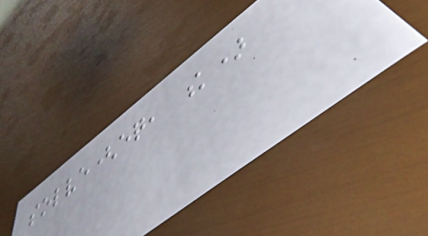solve(eq, k)
